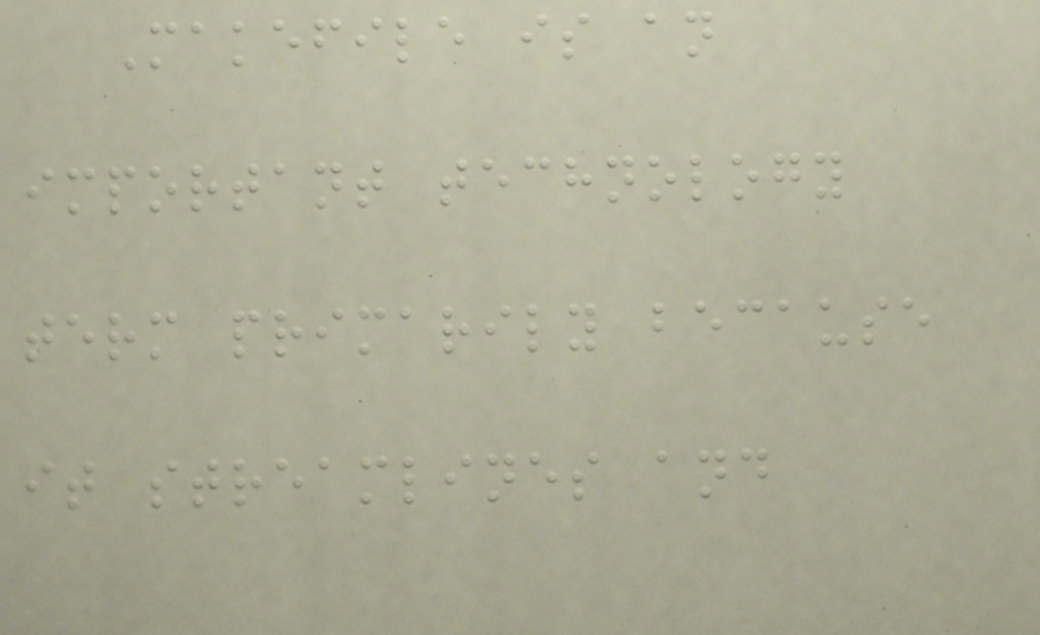Makefile is an
important technology
term primarily because
it streamlines and
